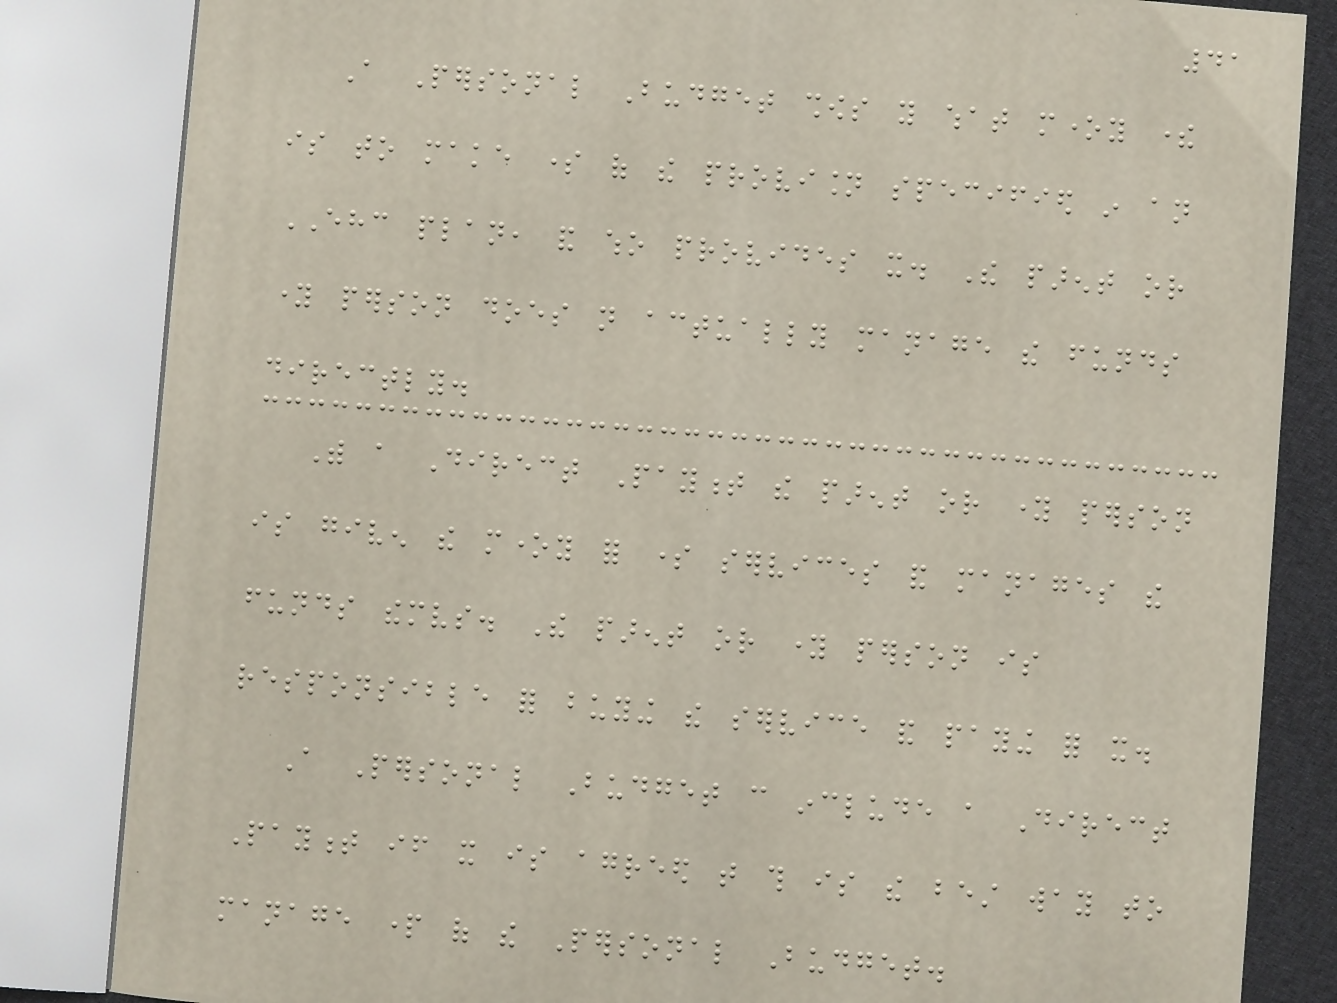41
A Personal Budget shows you what money there
is to make some of the provision specified in an
EHC plan, and who provides it. The parent or
young person does not actually manage the funds
directly.
With a Direct Payment the parent or young person
is given the money for some services and manages the
funds themselves. The parent or young person is
responsible for buying the service and paying for it.
A Personal Budget can include a Direct
Payment if it is agreed that this is the best way to
manage part of the Personal Budget.
